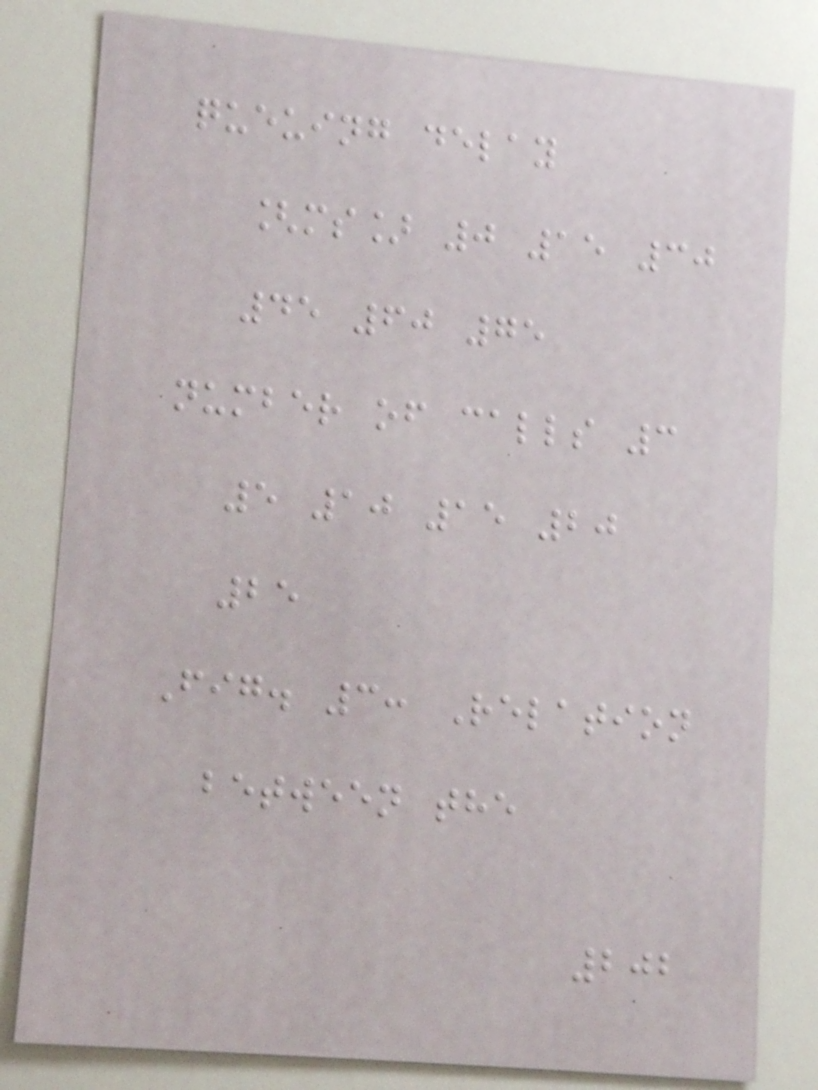queuing delay
[ms] 0 15 30
45 60 75
number of calls 3
5 10 15 20
25
Fig. 3: Relation
between the
202
